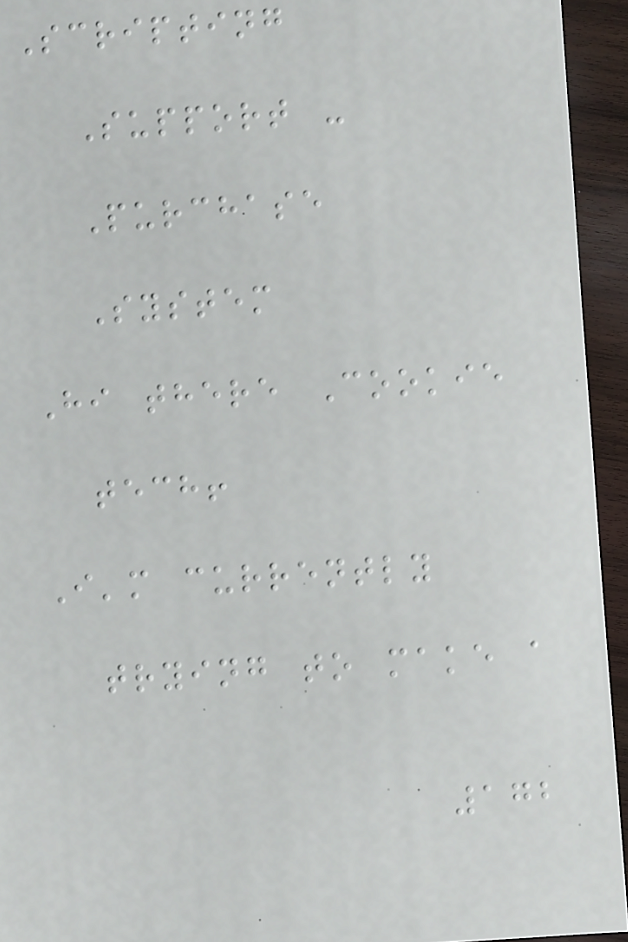Scripting
Support -
Purchase
System
Hi there Cookie
tech!
I'm currently
trying to make a
172
